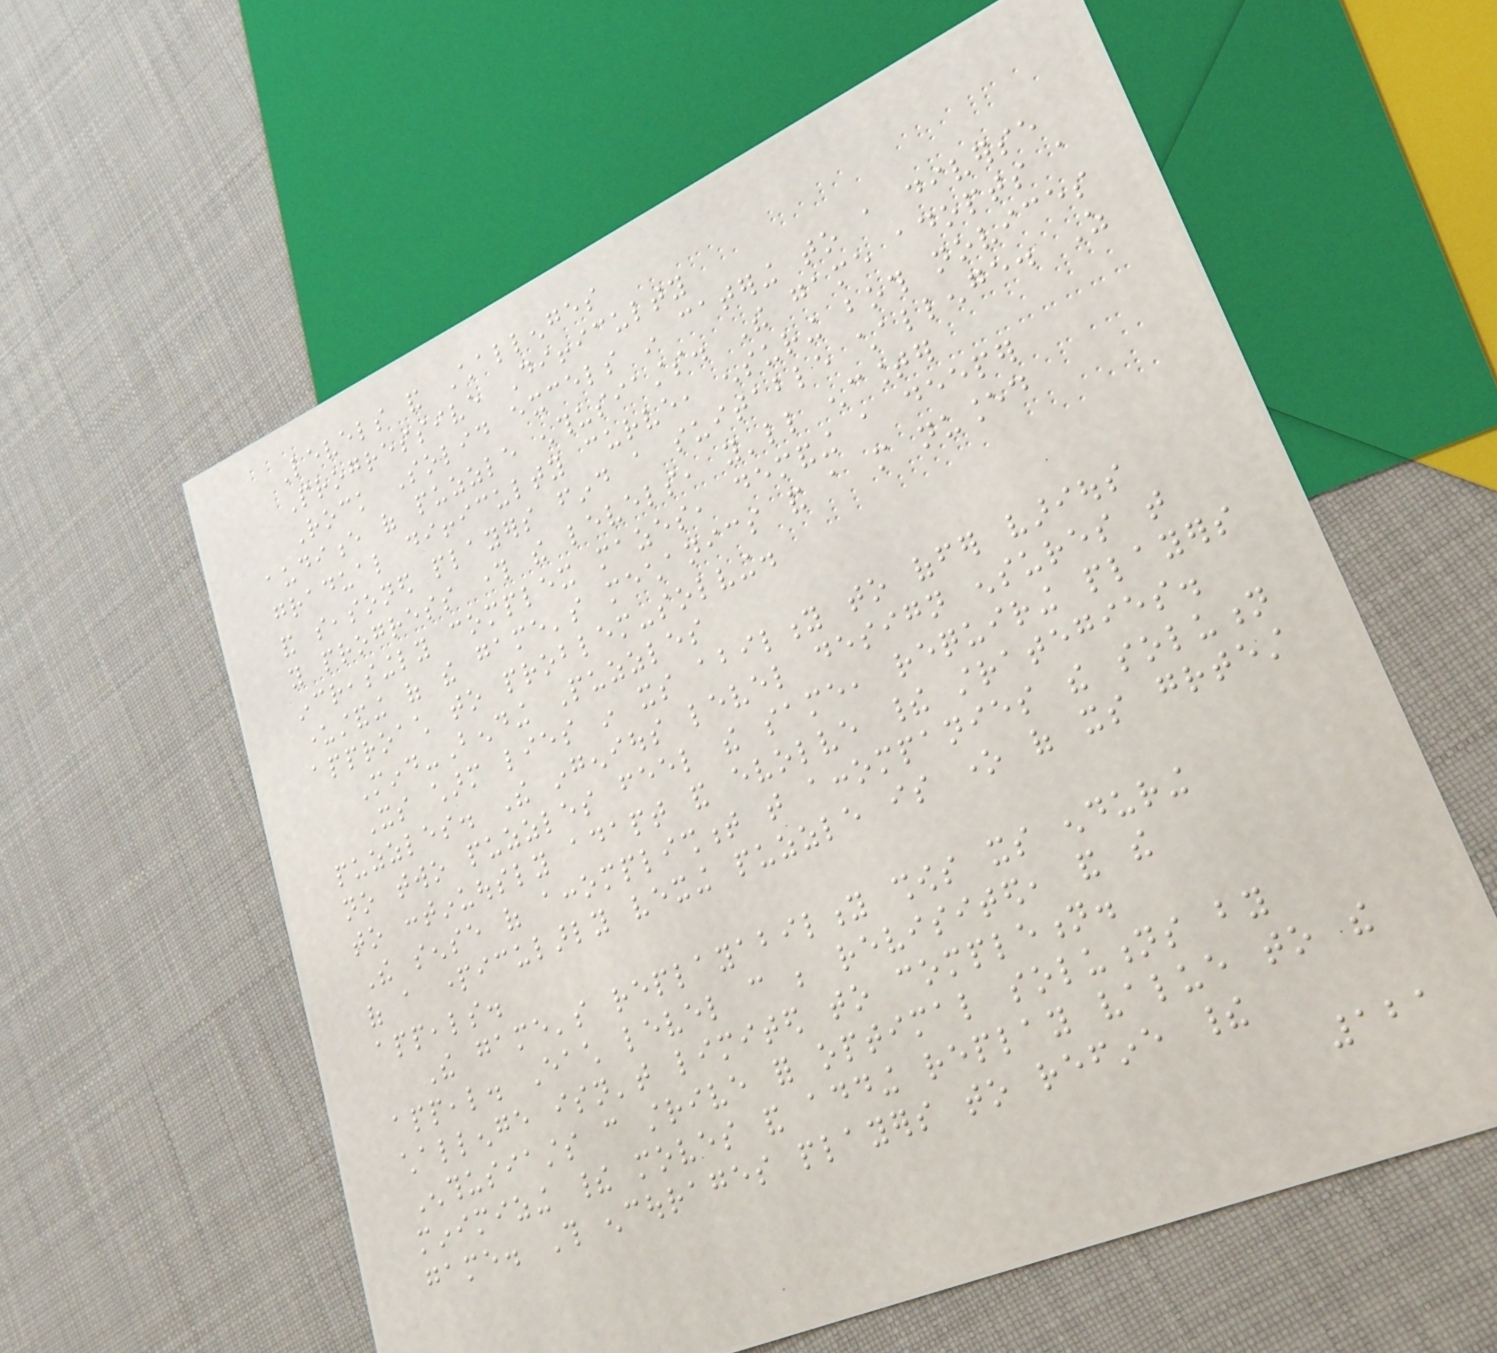Levels and Challenges
Progressive Difficulty
Rock Solid excels in catering to a diverse
audience of puzzle enthusiasts. The game adopts a
gradual difficulty curve, ensuring both novices
and seasoned players find a suitable challenge. As
you progress through the levels, you'll encounter
increasingly complex mazes, demanding a deeper
understanding of the game's mechanics and a more nuanced
approach to problem-solving.
Mind-Bending Puzzles
Its charm lies in its ability to offer various
puzzles. The ingenious level design ensures that
no two puzzles feel the same, requiring players
to continuously adapt and evolve their strategies.
The sense of accomplishment that accompanies the solution
of a particularly vexing puzzle is one of its greatest
appeals.
The game's replayability shows its enduring
appeal. Each level can be revisited, and the
challenge isn't limited to completion.
Enthusiasts can strive for optimal solutions by
minimizing their moves and adding replay value to the
game. This encourages players to refine their
121
